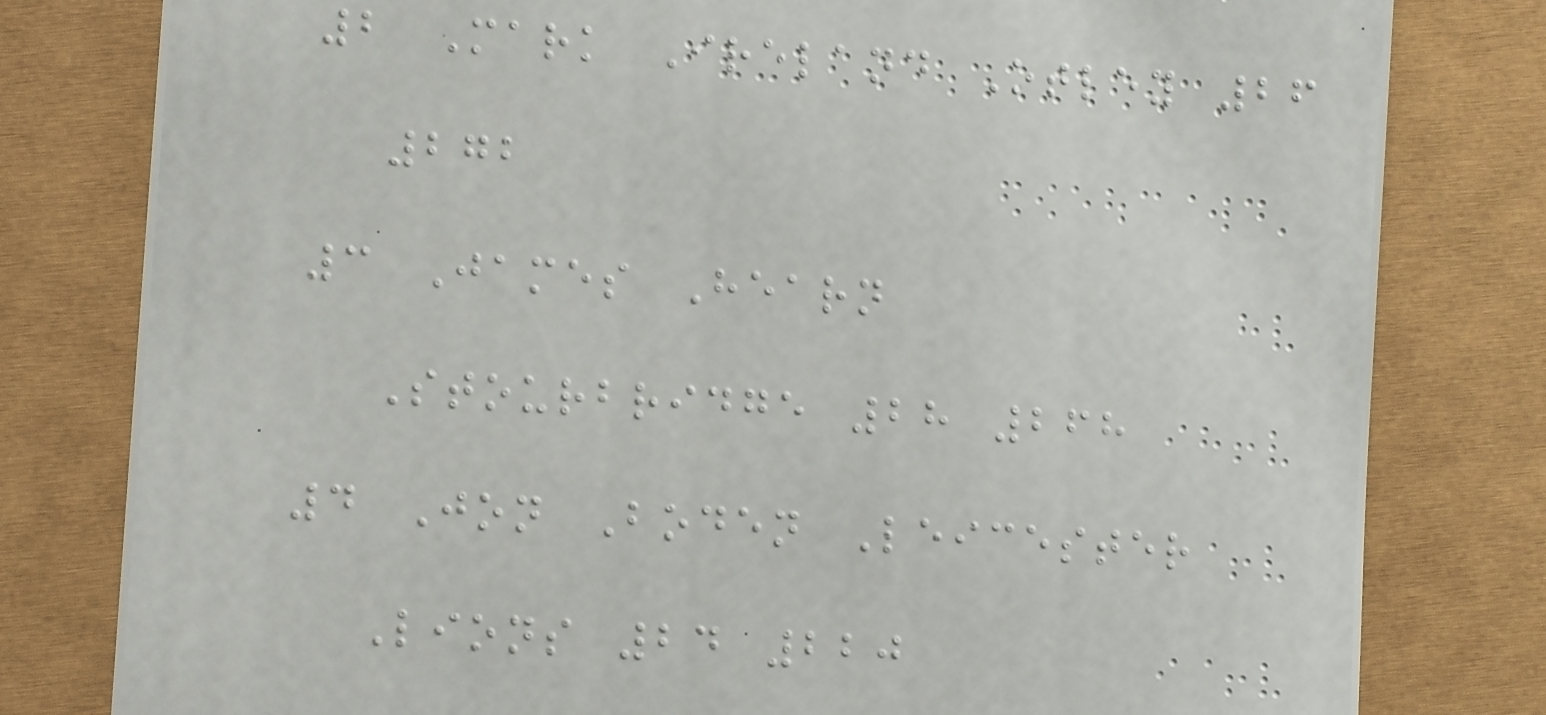2 Mark Ireland Otley 26
272
3 James Hearn
Stourbridge 28 268
4 Jon Boden Leicester
Lions 24 220
